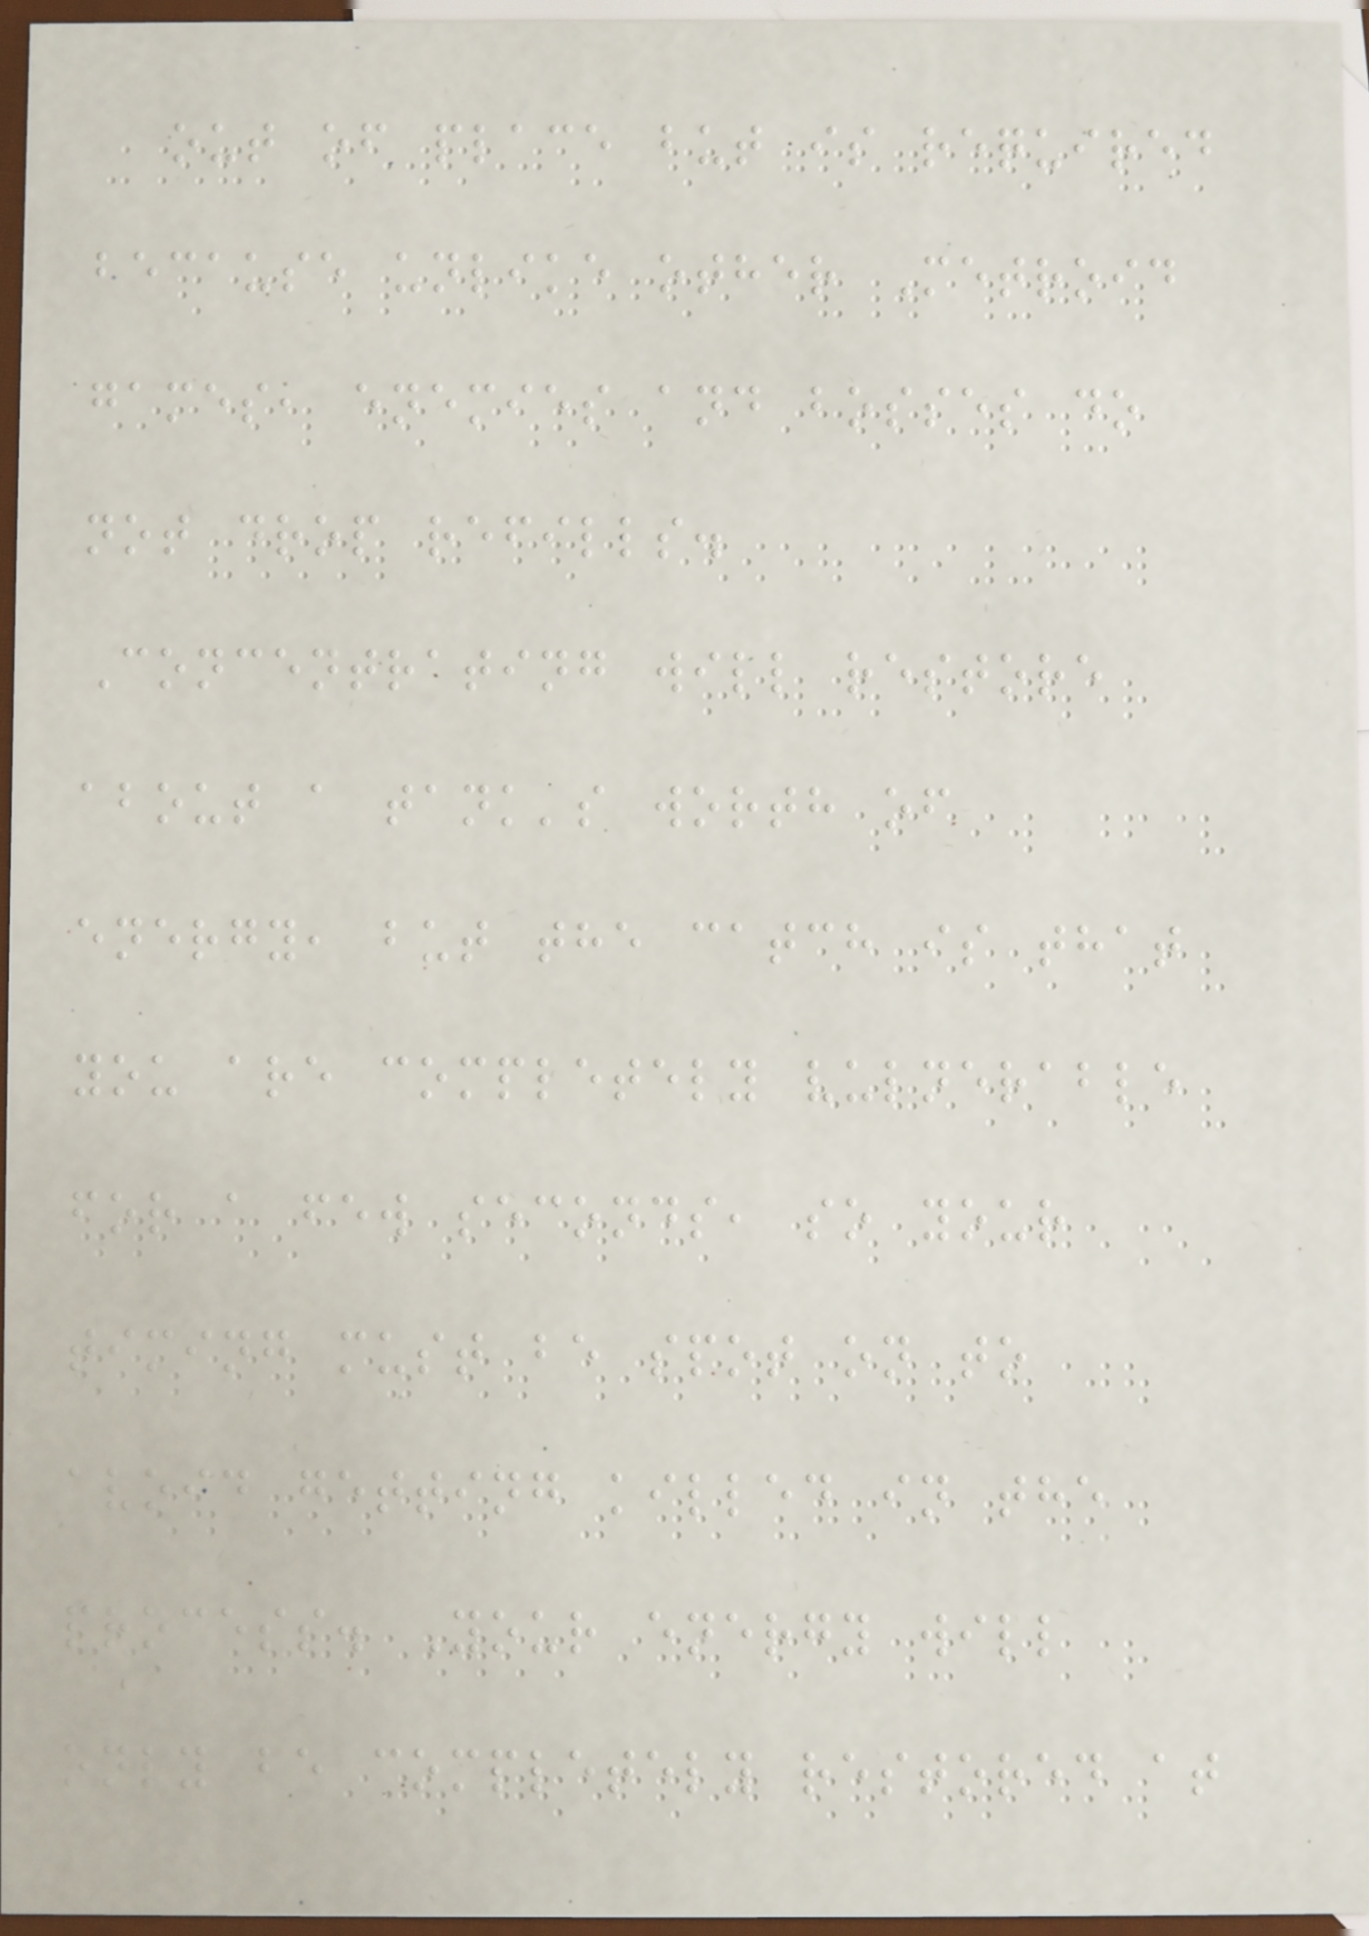out of place but is required
because unlike other Metroid
games, enemies and bosses do
not drop refills.
Concentrating will restore
about a tank's worth of
energy, but the catch is that
you are completely vulnerable
for a few seconds, so your
timing must be spot on to
avoid getting killed in the
process. Your energy will
only be completely restored at
